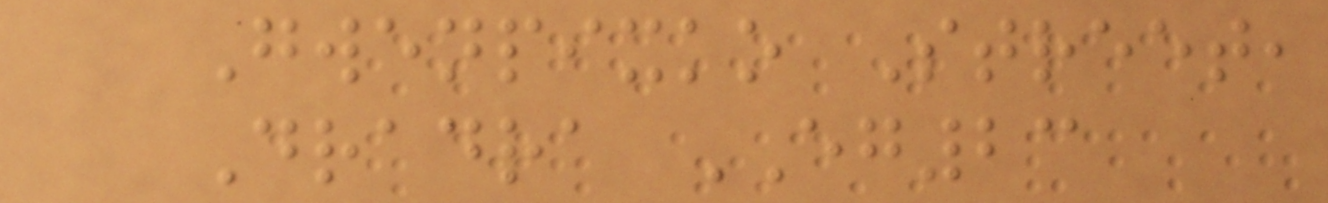Gwenpixko Street,
Dradra EG23
